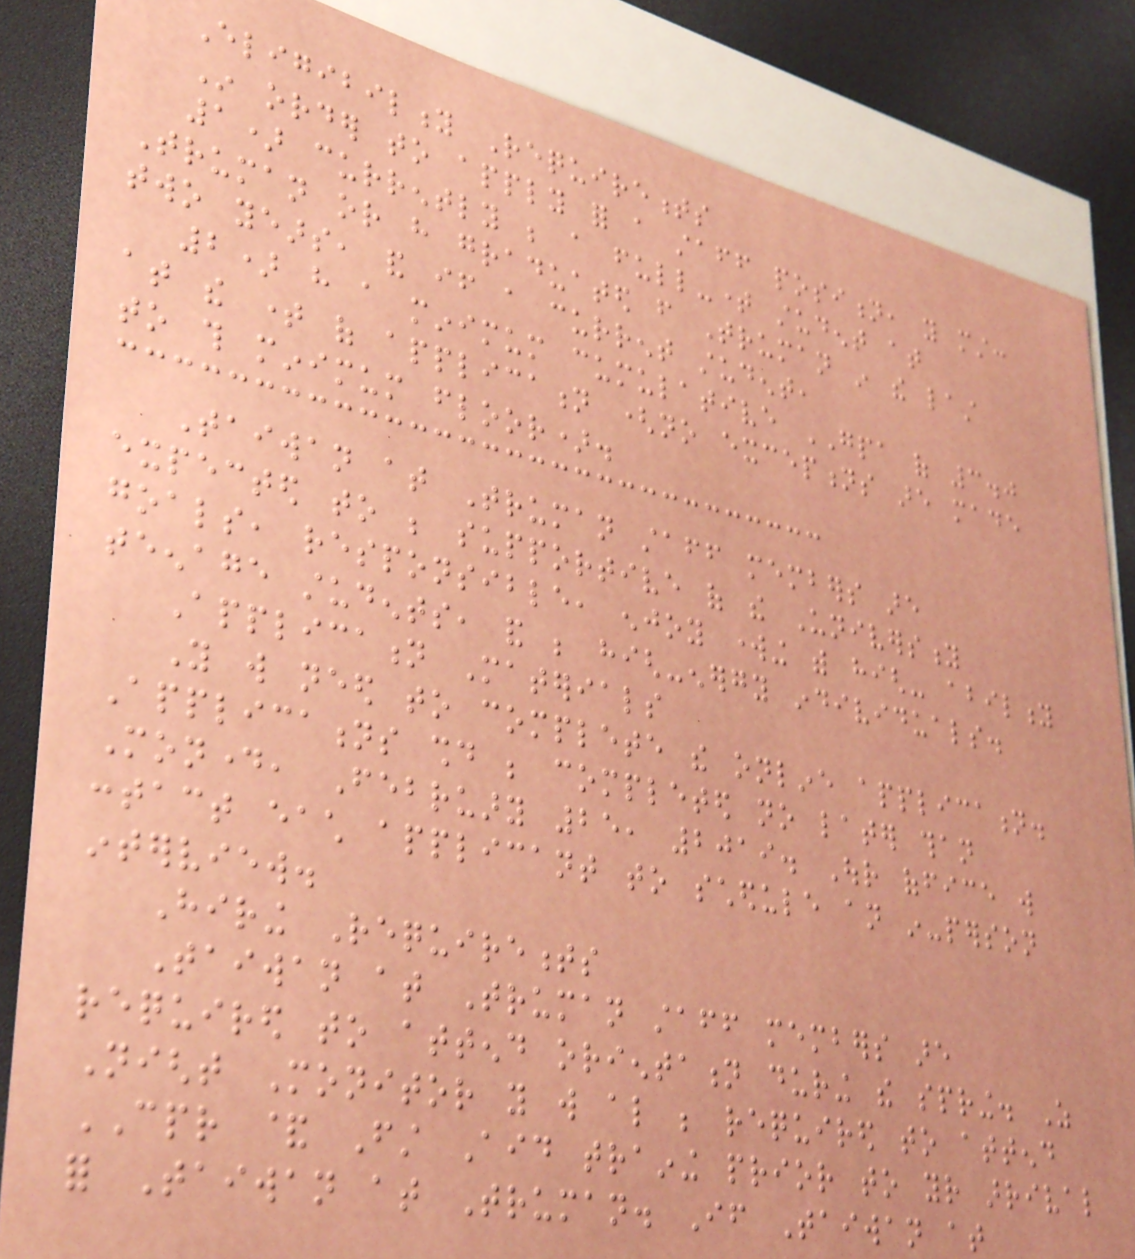Eligibility Requirements
In order to apply for a staff position, you must:
1) currently be a full-time student at
Truman or have graduated from Truman in the last
two years, and if a current student,
2) have a minimum cumulative GPA of 3.0
at the time of application (no exceptions are made
to this minimum floor).
Taiwan at Truman staff members are
expected to be supportive of the University
goals, responsible, enjoy working with high- ability
teenage students, and be high-energy individuals.
Application Materials
You will need to complete the online application.
Applications should be completed no later than
Monday, February 25, 2019. Our office will
contact each applicant to schedule an in-person
interview.
Hiring Requirements
Taiwan at Truman staff members are
required to attend orientation during the spring. As
Night Monitor you will also be required to attend
CPR & First Aid training prior to your arrival
for Taiwan at Truman. If Taiwan at
